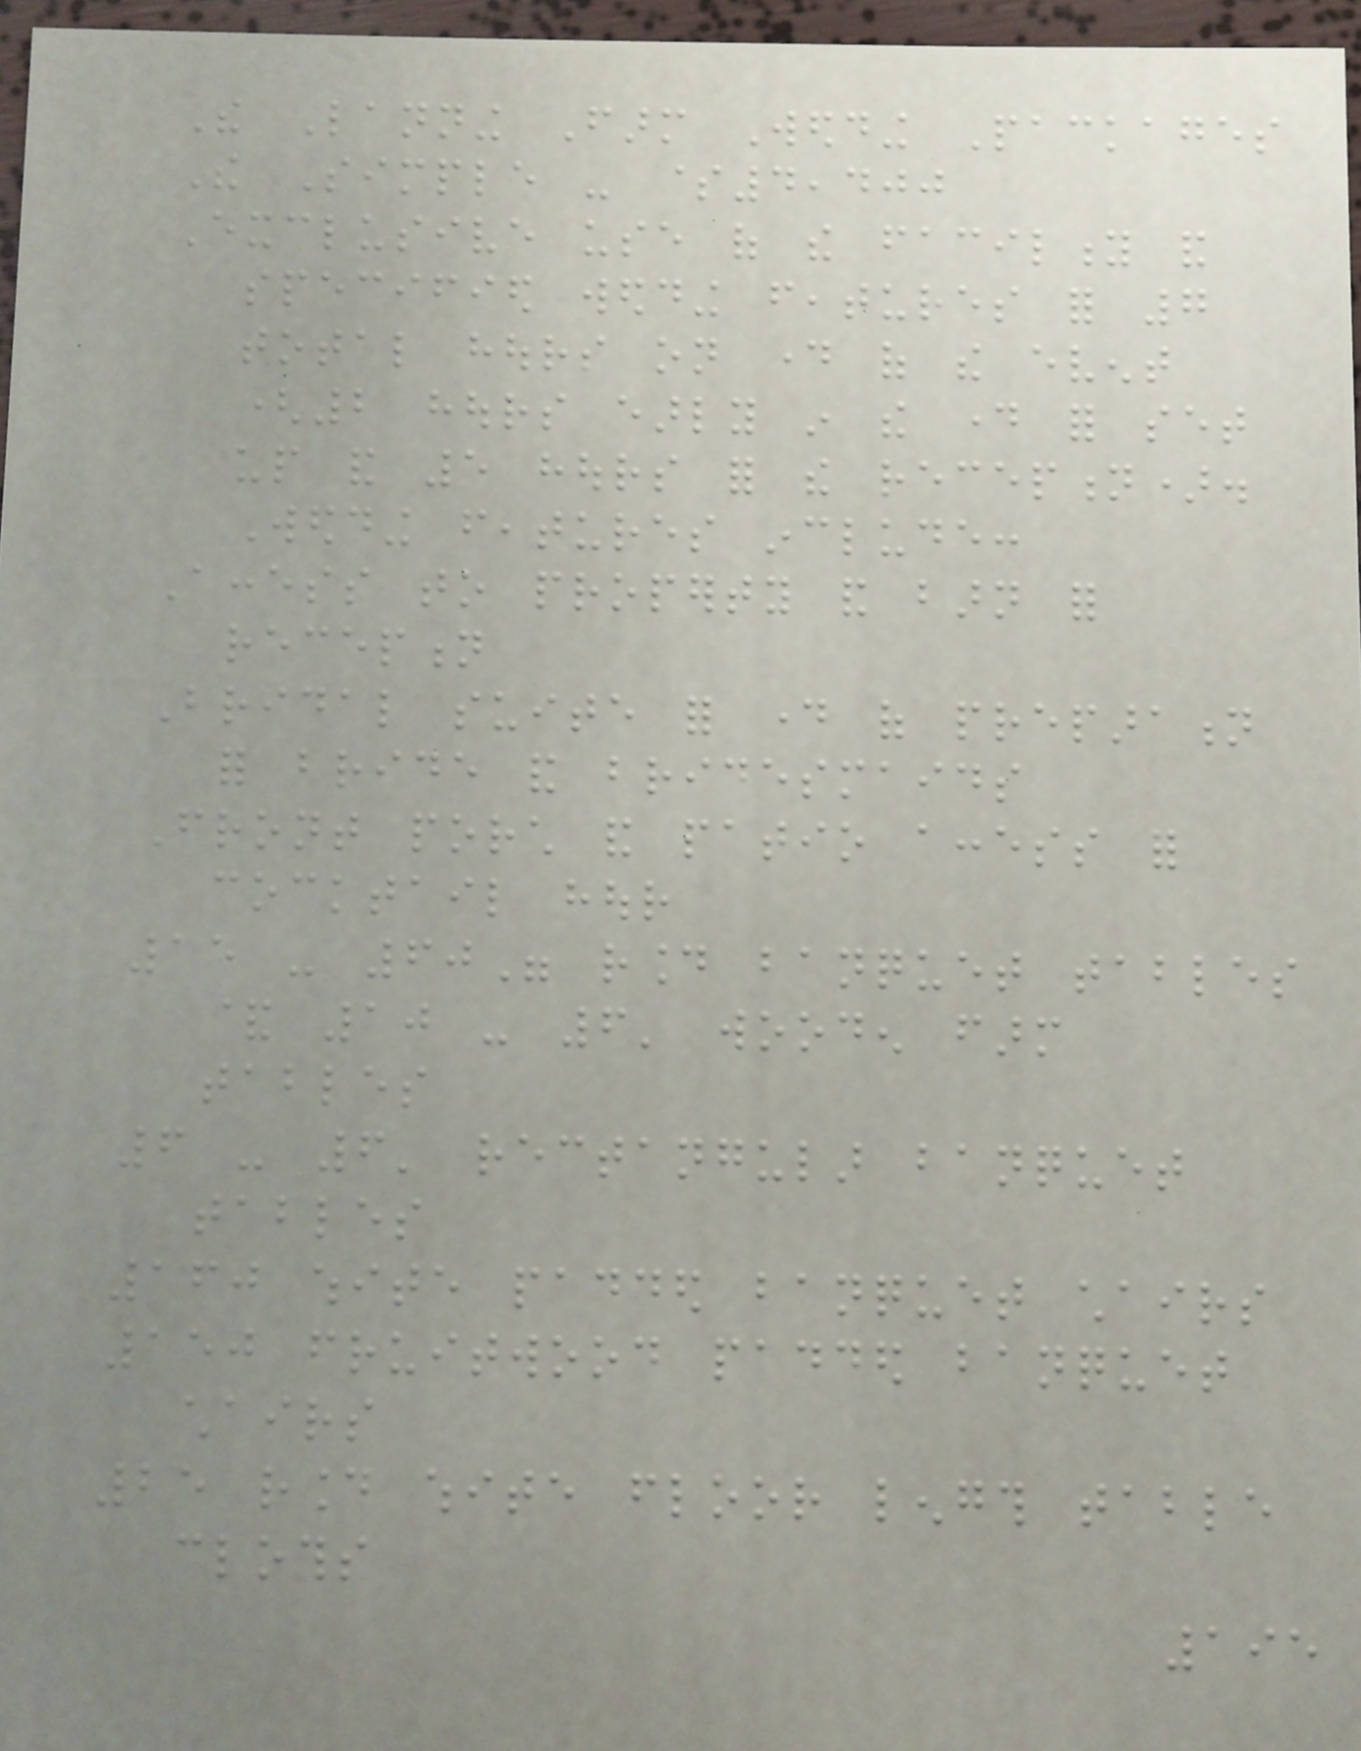The Lanning Farm Wedding Packages
The Simple - $4,400
Exclusive use of the facility and
specified wedding features for 7
total hours on day of the event
(2 hours early in the day for set
up and 5 hours for the reception).
Wedding features include:
Access to property and barn for
reception
Bridal suite for day of preparation
for bride and bridesmaids
Front porch and patio access for
cocktail hour
15 - 60" round banquet tables
& 10 - 6' wooden farm
tables
6 - 6' rectangular banquet
tables
160 white padded banquet chairs
150 fruitwood padded banquet
chairs
25 round white floor length table
cloths
195
